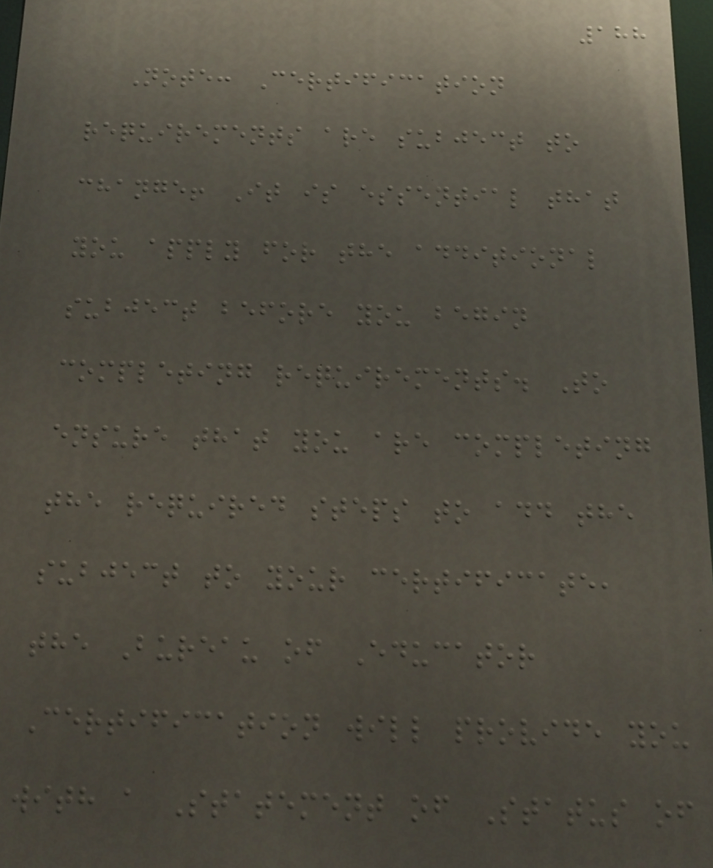188
Note: Certification
requirements are subject to
change! It is essential that
you apply for the additional
subject before you begin
completing requirements. To
ensure that you are completing
the required steps to add the
subject to your certificate,
the Bureau of Educator
Certification will provide you
with a Statement of Status of
